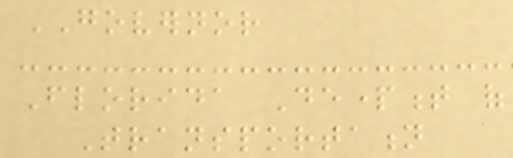GOVERNOR
Florida Department of
Transportation
